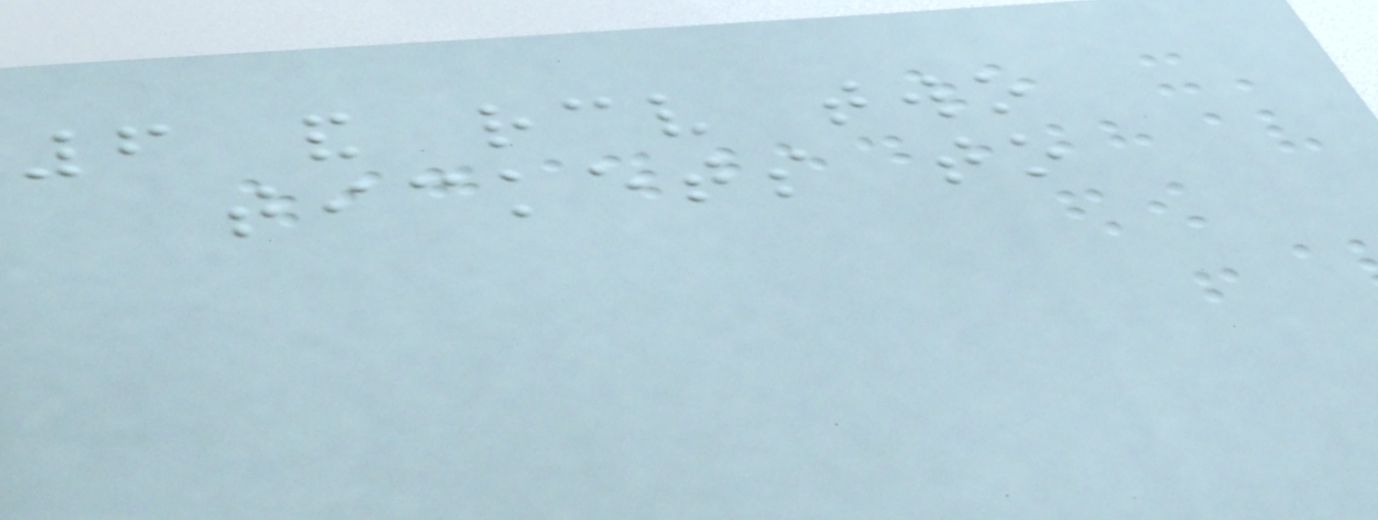6 and receive two
tickets to
